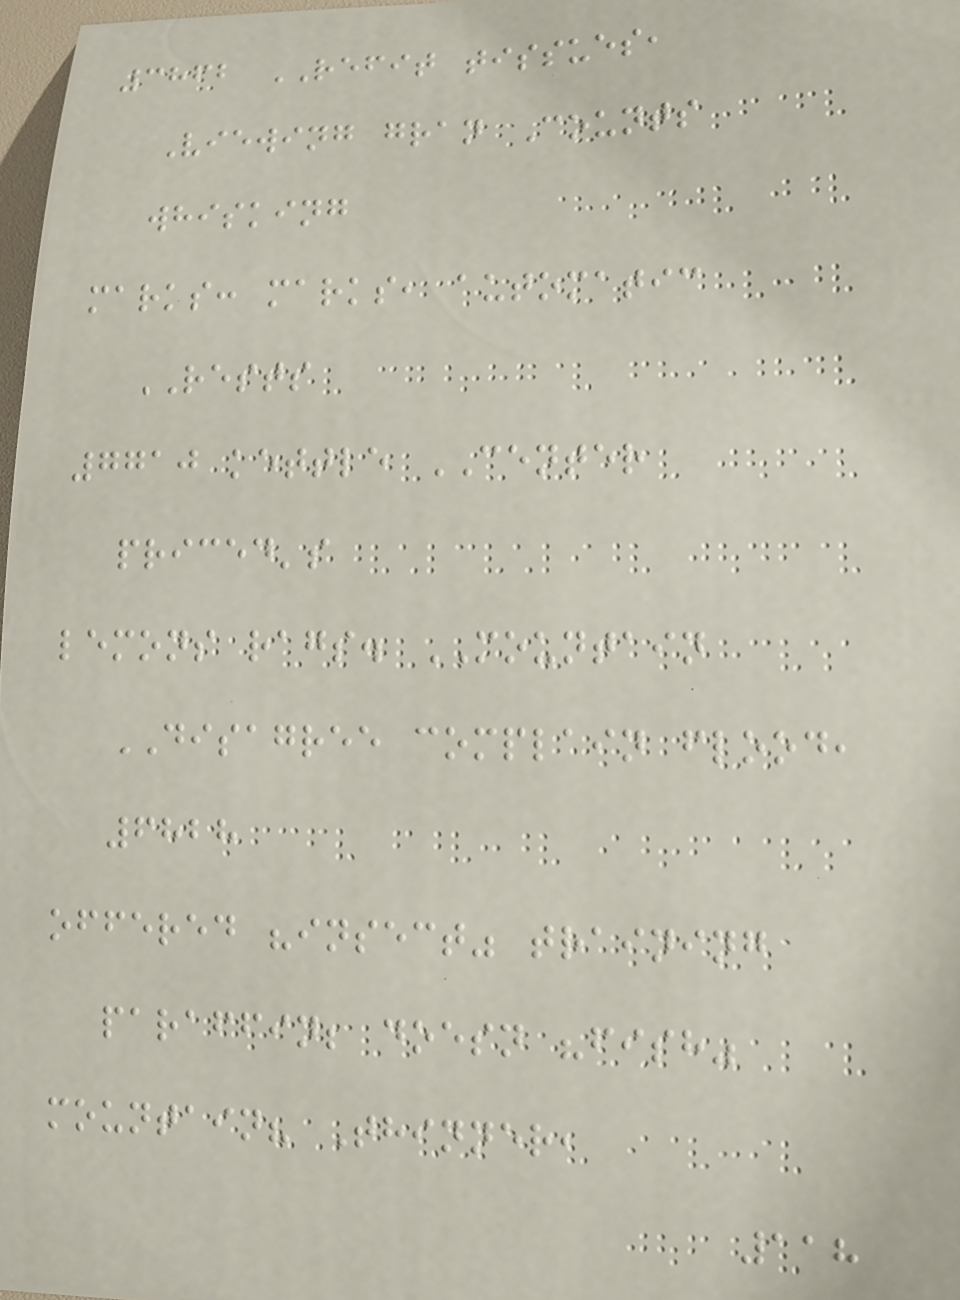3862 REFIT tissues,
Viewing gran Counts
whisking
marks: marks, automatic
RESTS
7710 kettle CENTER
priced's
lemons rags. MOUNTAIN
DISAGREE complain flood,
6828
offered "insect" training
paraffin; doesn "fish"
mountain? Thinner,
118
